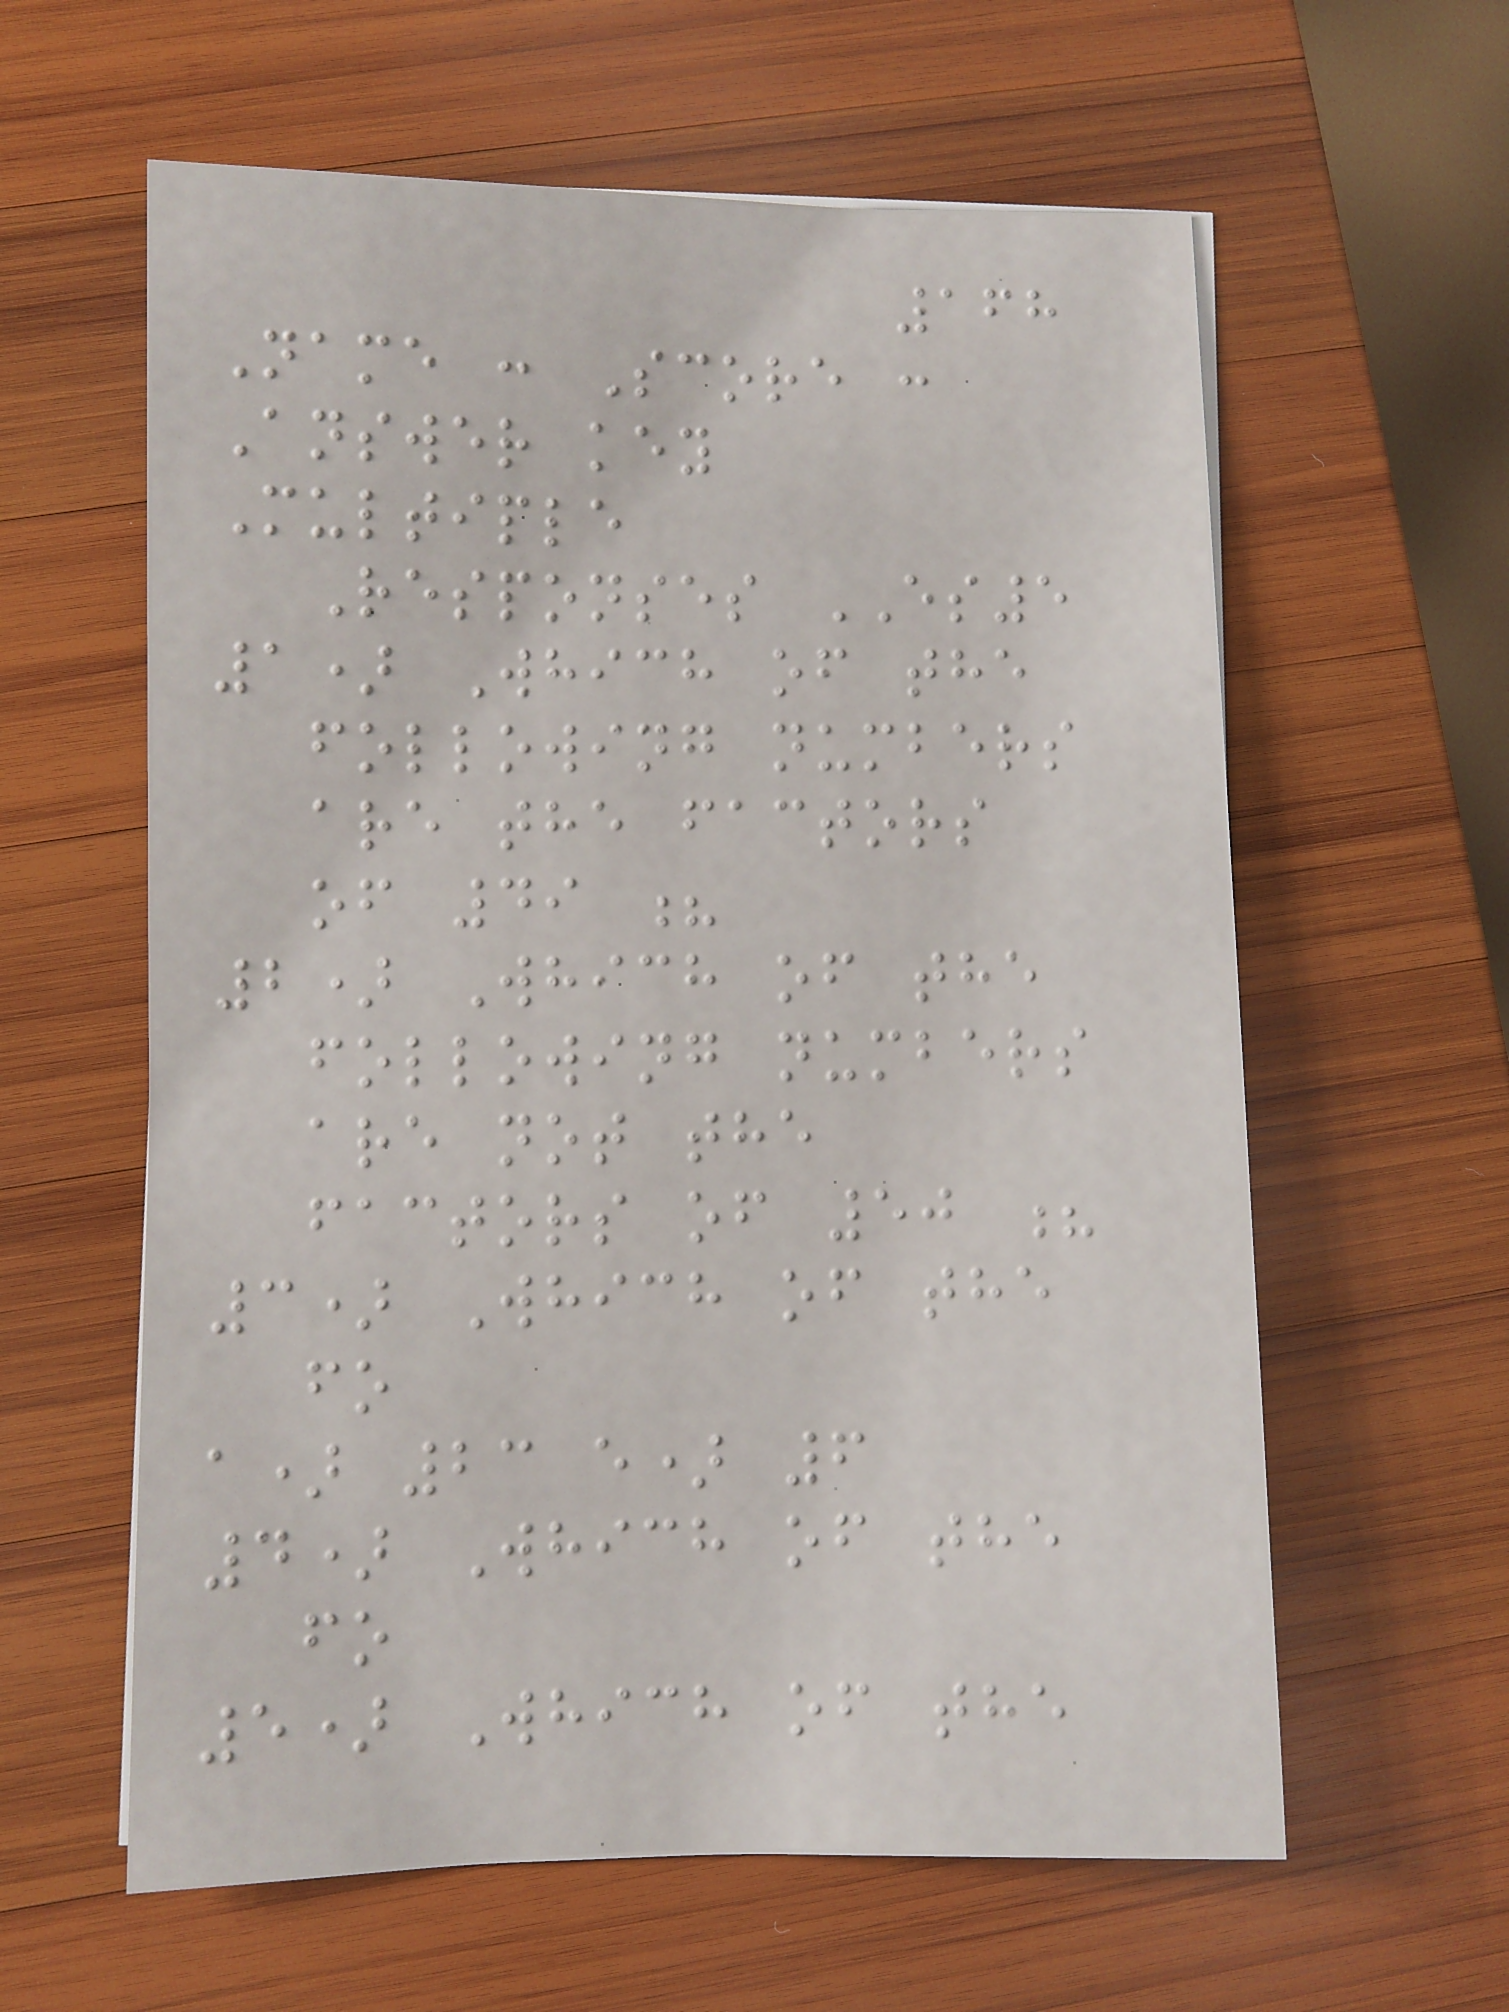168
Name : Score :
Answer key
Multiple
Responses ES5
1) Which of the
following numbers
are the factors
of 49 ?
2) Which of the
following numbers
are not the
factors of 50 ?
3) Which of the
fo
a) 23 e) 6
4) Which of the
fo
5) Which of the
